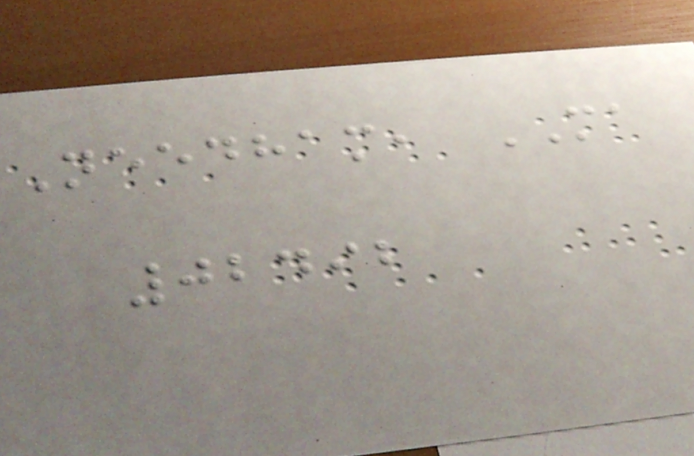Needham, MA
02492
